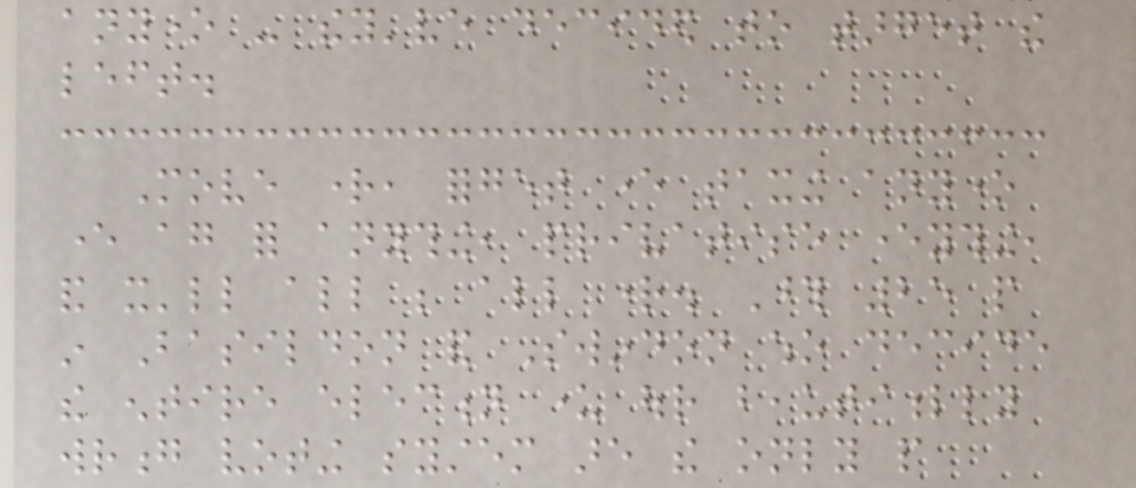anyone - they've decided to target the
left.
Move right, forget ever taxing anyone
ever again for anything, privatise everything,
and it'll all be all right. Those 25 people
in Basildon and Swindon who decide
the entire election under our beautifully
wrong voting system are the only people
